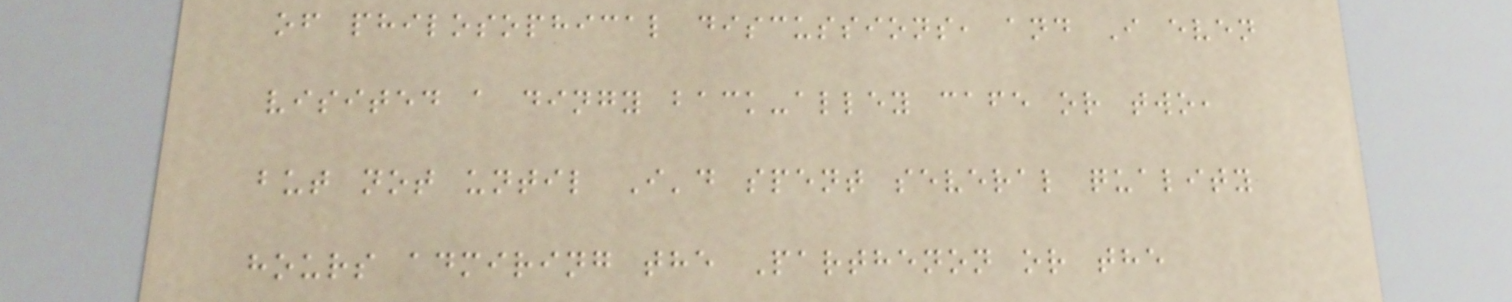of philosophical discussions, and I even
visited a dingy back-alley cafe or two,
but not until I'd spent several quality
hours admiring the Parthenon or the
